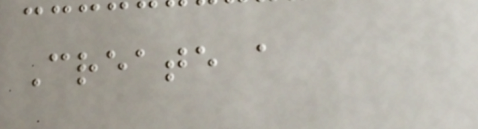Create a
